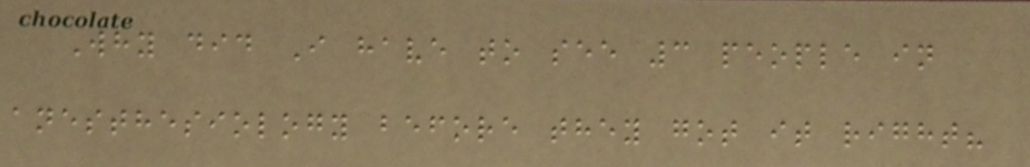Why did I have to see 3 people in
anesthesiology before they got it right?
